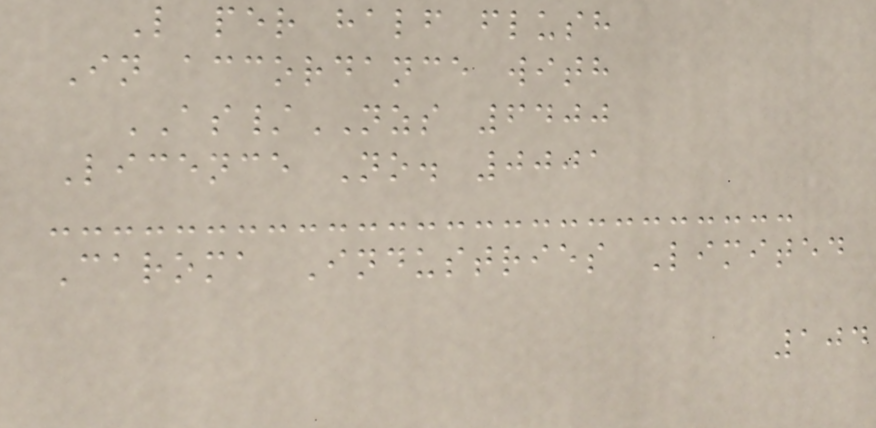L per half flush
In accordance with
AS/NZS 6400
Licence No. 0001
Caroma Industries Limited
104
